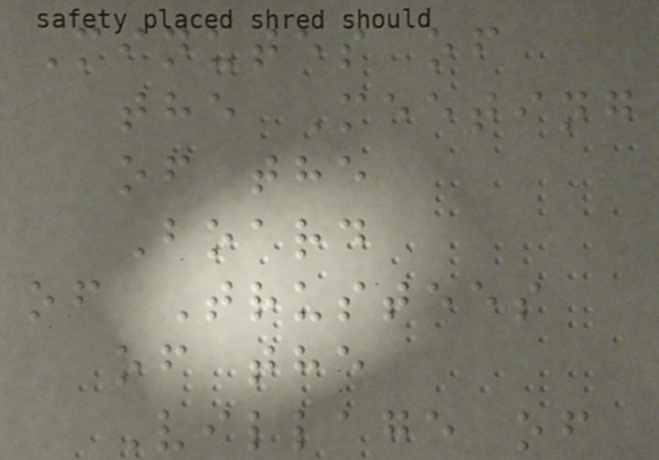Minutes of
the Meeting
of the
Board
of Trustees
of the
Village of
